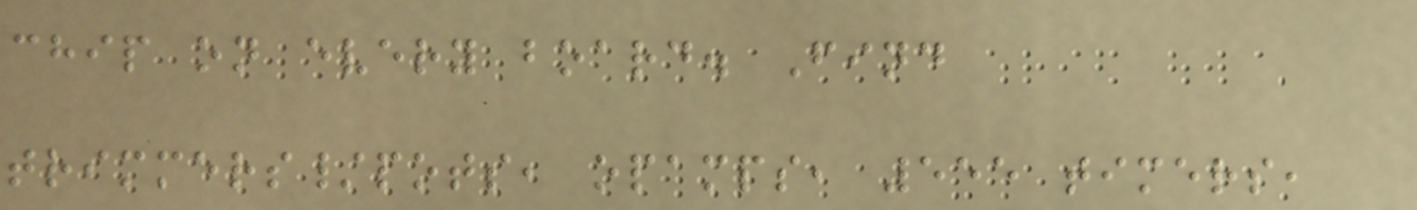chip on every board. Find
trimmers/pots, opamps, 555 timers,
